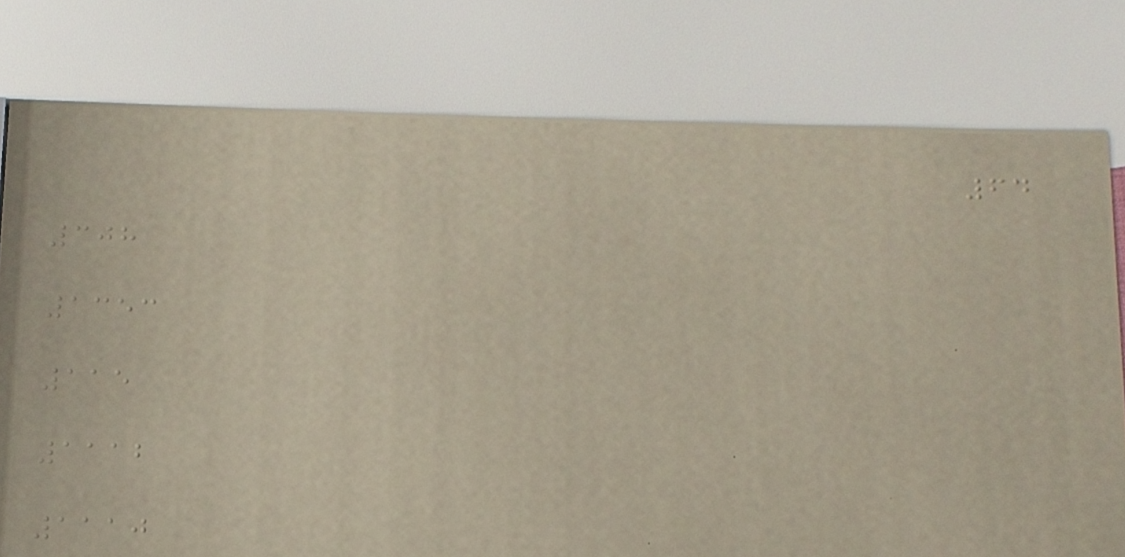64
308
1353
115
1112
1110
